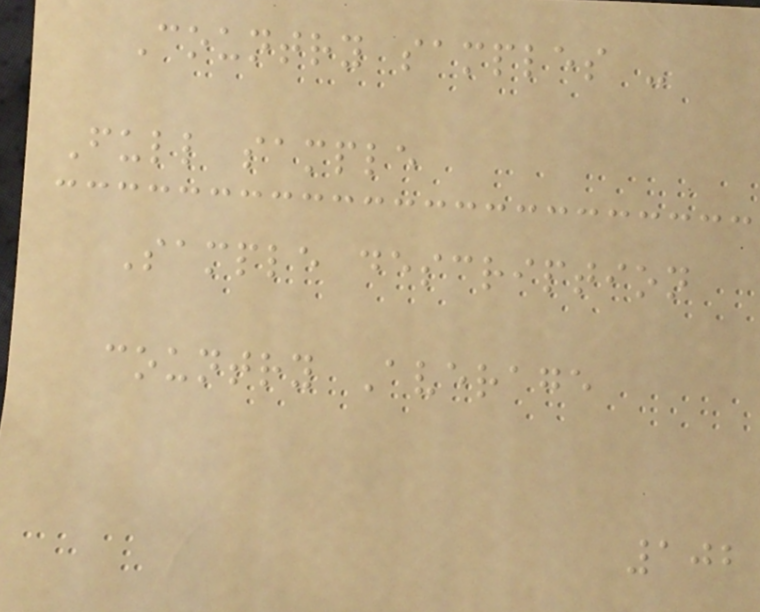Country samples -
Full sample
Sample description
country Average
102
